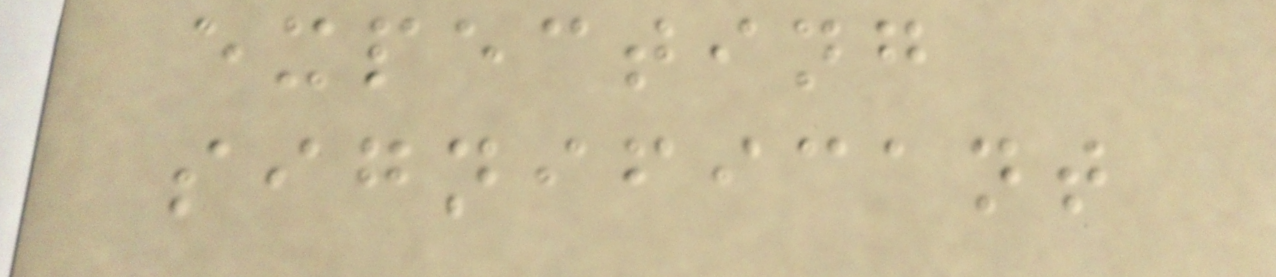expecting
significant
